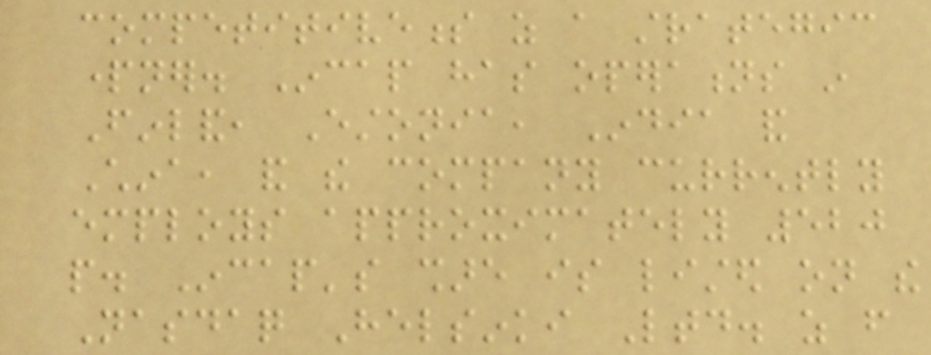competitiveness as a strategic
partner. Incap has operations in
Finland, Estonia, India and
China, and the company currently
employs approximately 520
people. Incap's share is listed on the
Nasdaq Helsinki Ltd. as from
